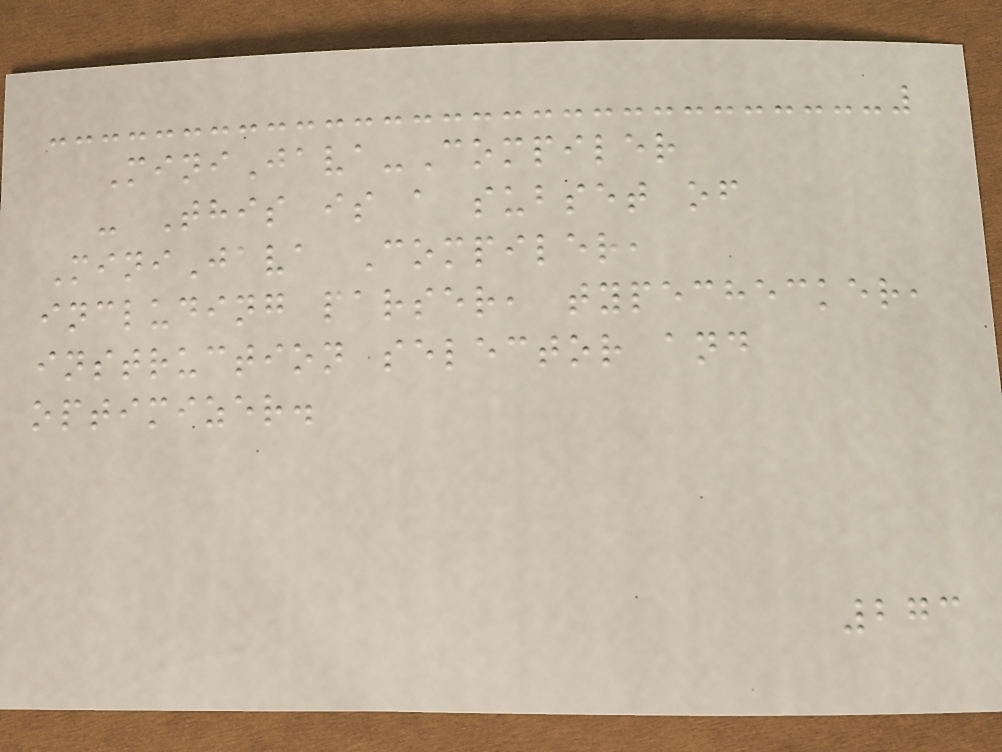MiniJava-Compiler
- This is a subset of
MiniJava Compiler,
including parser, typechecker,
instruction selector and
optimizer.
273
